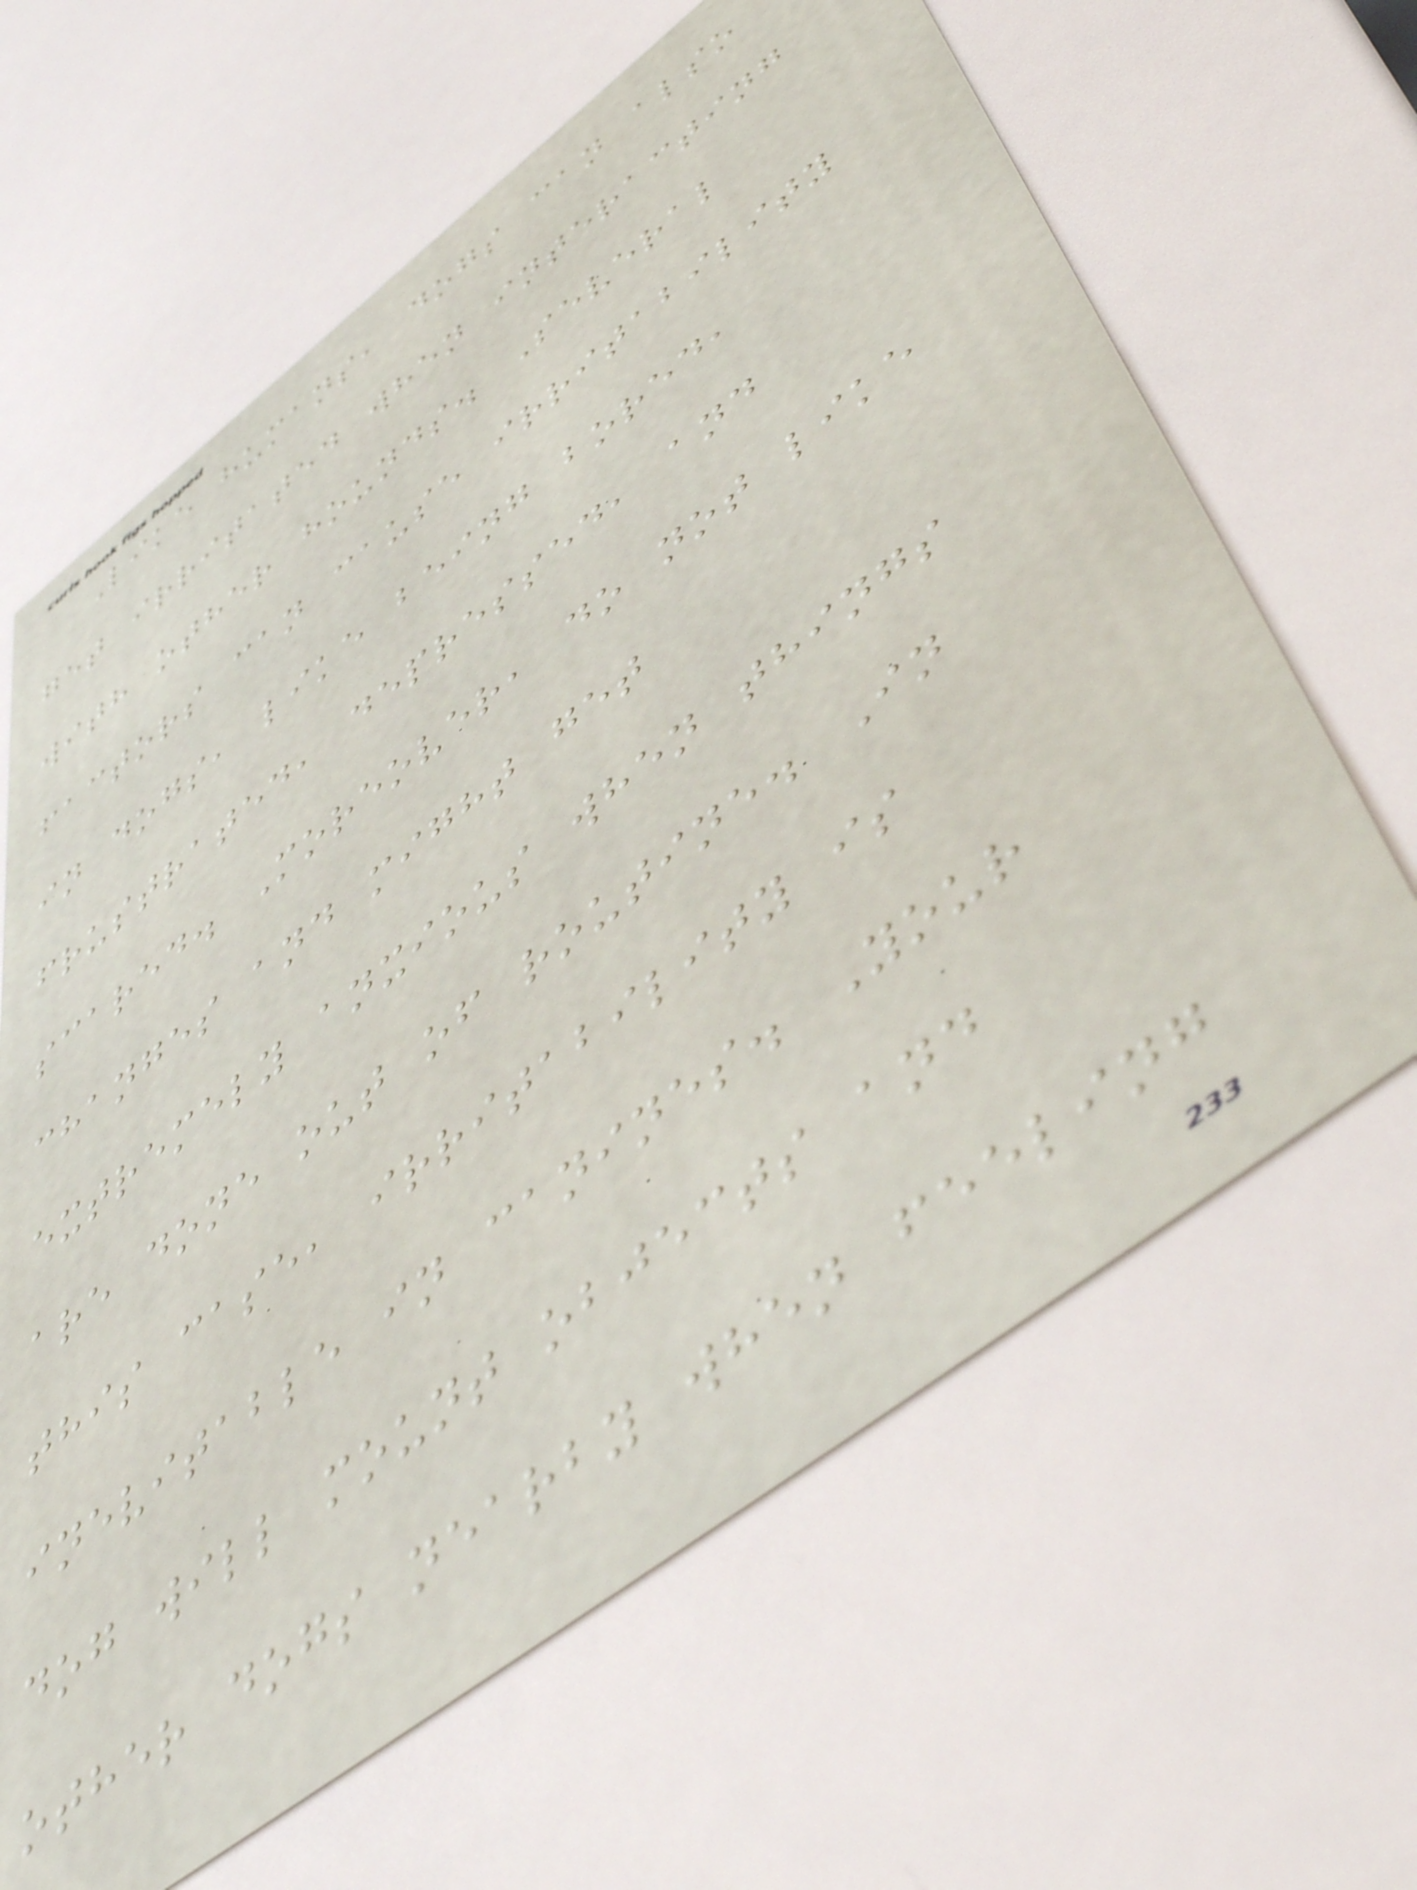Like humans, dogs can also
get irritated when interacting
with other hounds. Several
factors can cause irritability
in dogs, like being bored,
frustrated, depressed, and
scared. Moreover, do not like
changes and might get
extremely anxious when things
are done out of routine. In
this case, irritability is
inevitable in canines. Your
dog will mount objects and
other dogs nearby when feeling
